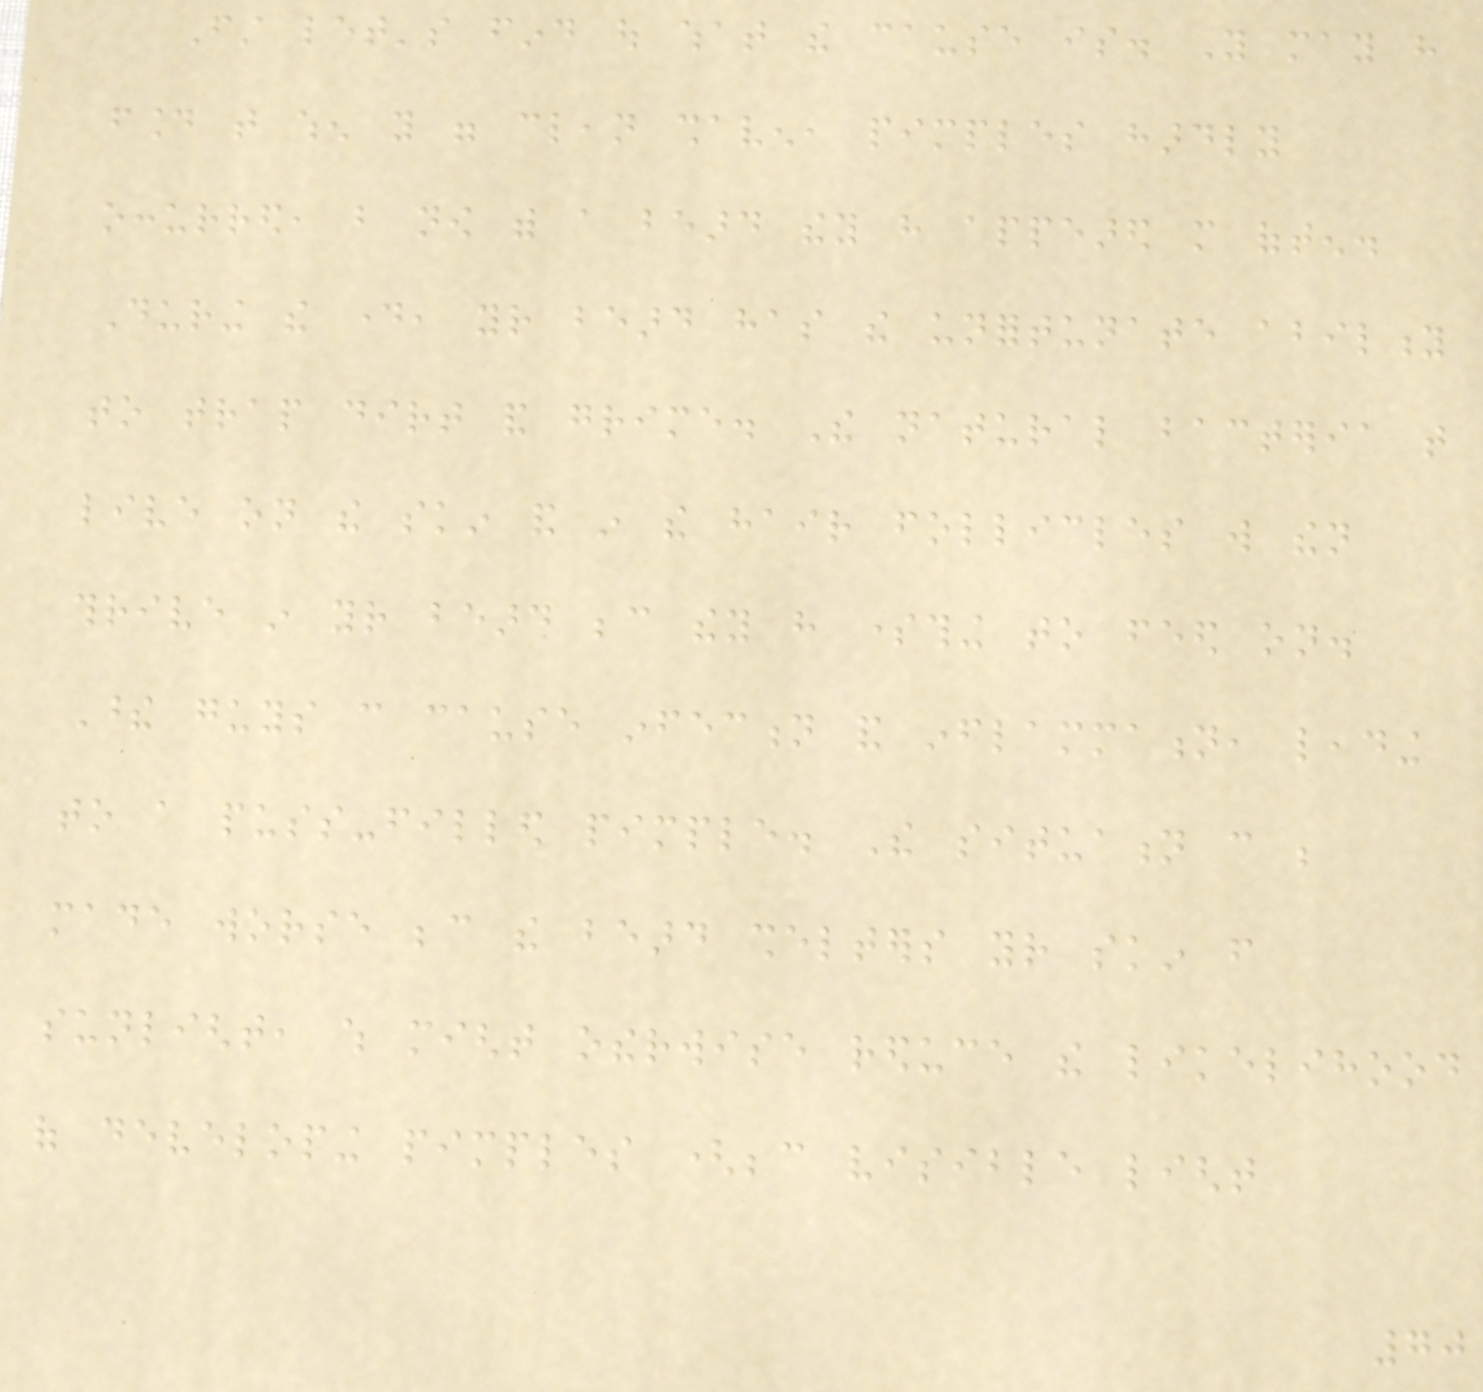First let's find out what the cause is. You may have
found that when you were clean shaven, pimples hardly
occurred, but now with a beard they have appeared more often.
During the day, your beard has the unfortunate ability
to trap dirt and grime. The natural bacteria that
live on the skin and in the hair follicles will then
thrive in your beard because they have something to feed on.
These guys can cause infection and inflammation, leading
to a puss-filled pimple. The situation can be
made worse because the beard shelters your skin from
sunlight, which might otherwise reduce the likelihood
of developing pimples (because visible light
70
